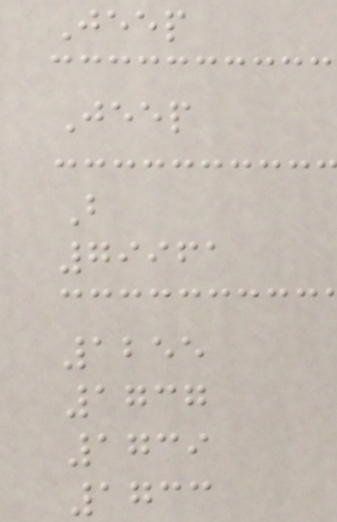Jeep
Jeep
B
79961
1255
1737
1739
1733
